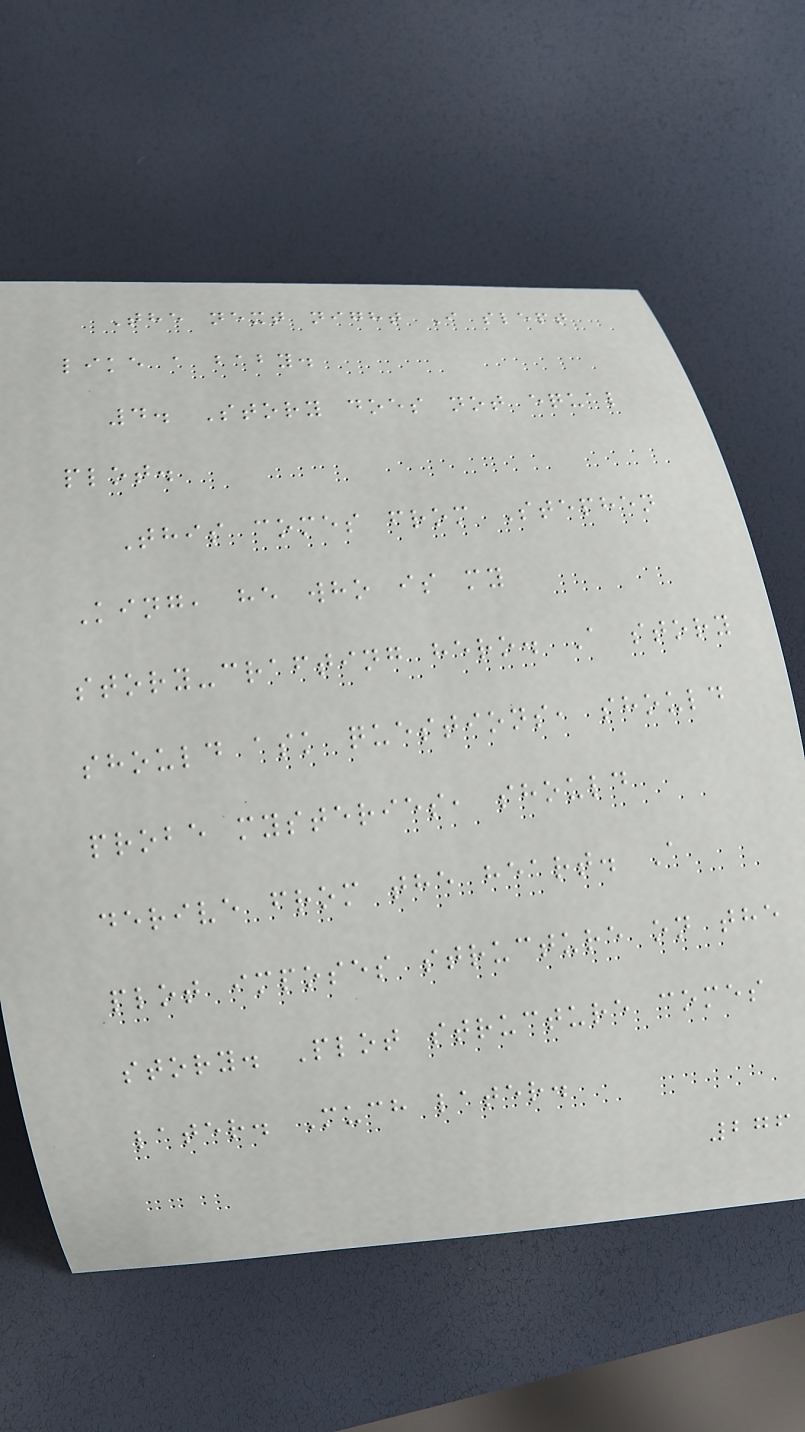The next night I slept
like a baby.
4. Story does not equal
plot.
This comes from Stephen
King, he who is my
story-crafting hero. A story
should ask questions, should
probe mysteries, should
derive from the heart. A
plot imposes structure on the
story. Plot structure comes
later. Much later.
276
